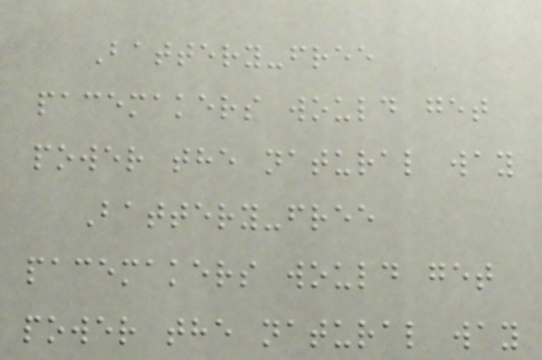Battery-free
pacemakers would get
power the natural way
Battery-free
pacemakers would get
power the natural way
